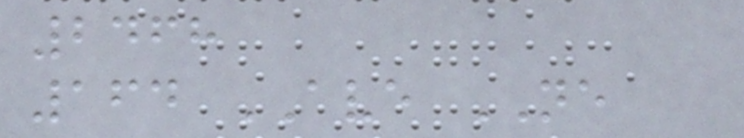2468
164 AVE NE
